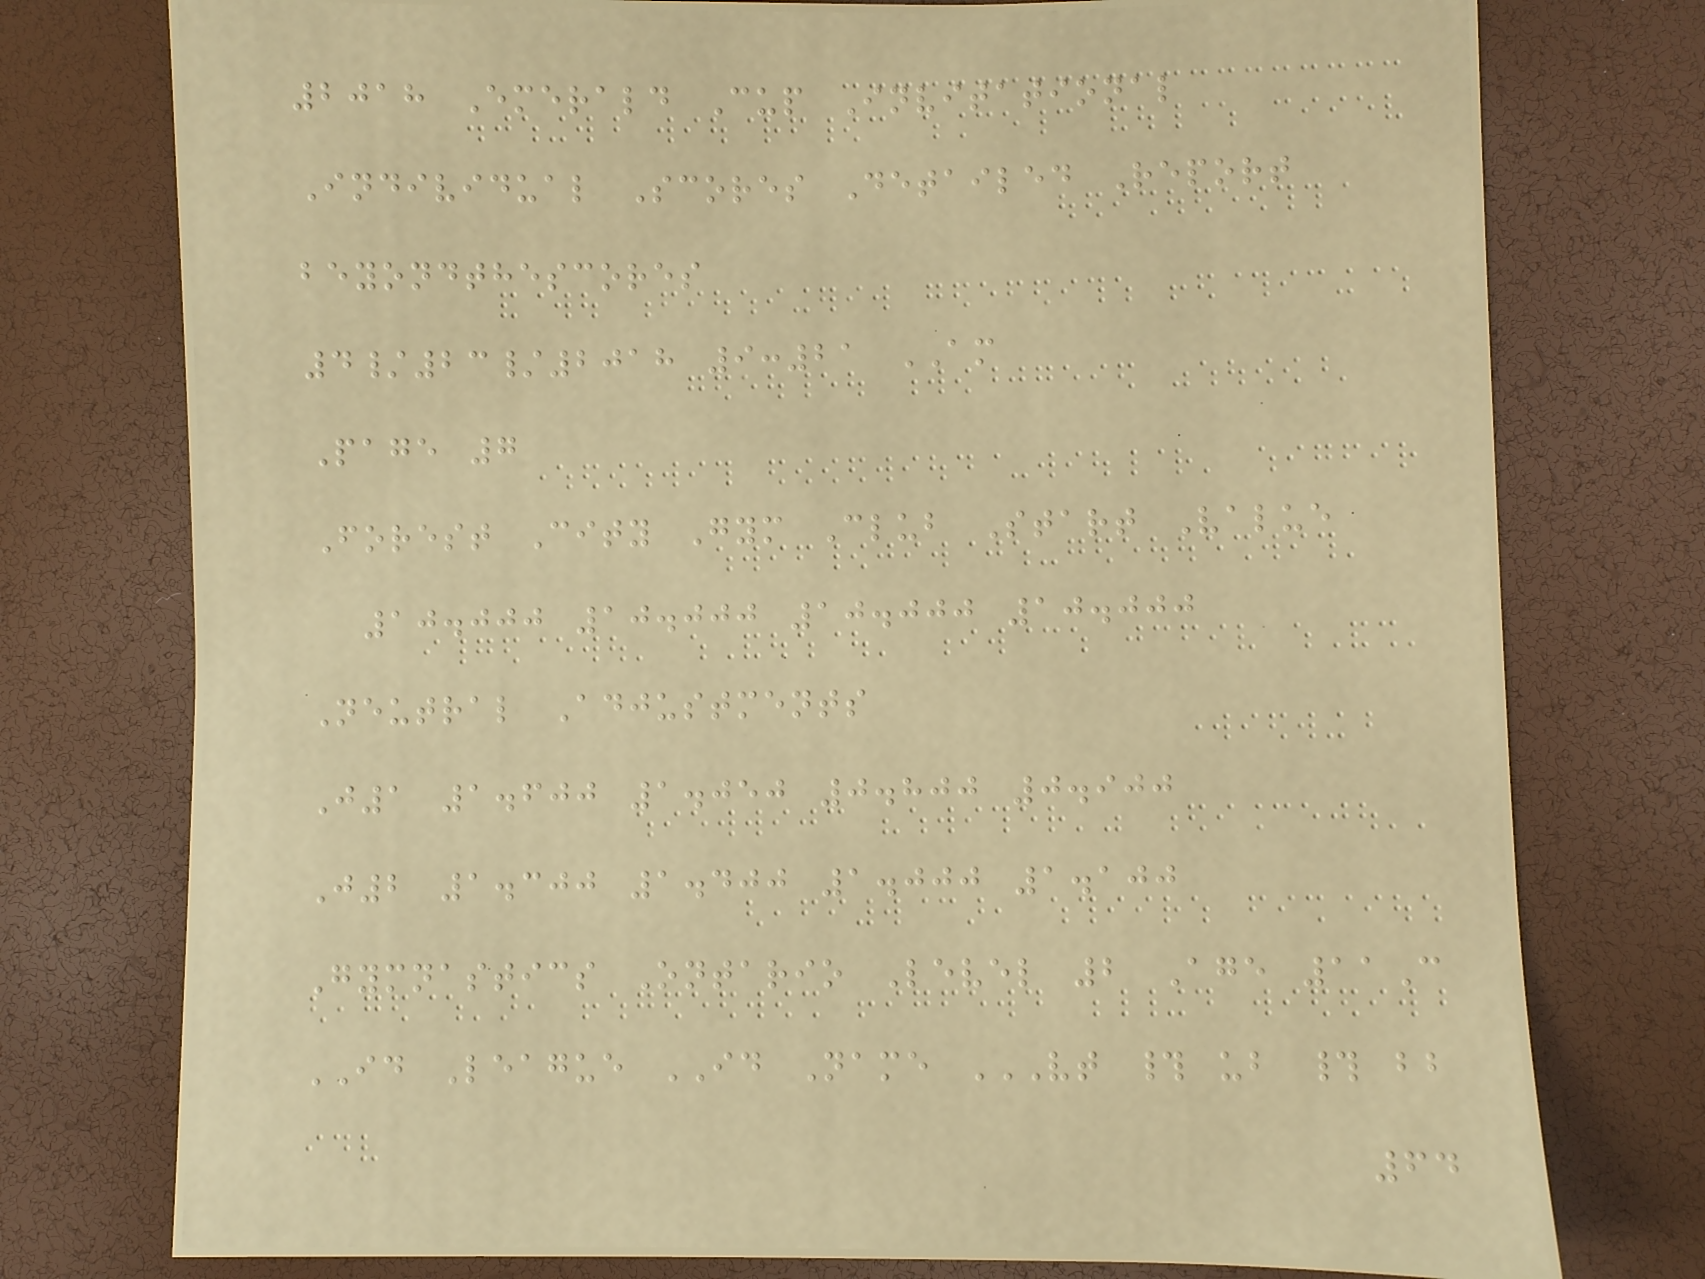2018 Emerald Cup Invitational
Individual Scores Detailed Report
beyondthescores
4/23/2018 9:21 AM
Page 7
Forest City Gym Club Start Value
10.000 10.000 10.000 10.000
Neutral Adjustments
J1 1.600 1.050 0.800 0.900
J2 1.300 1.400 1.000 1.100
Gymnastics Ontario Level 2 Age 11C
ID League ID Name VT # UB # BB
64
